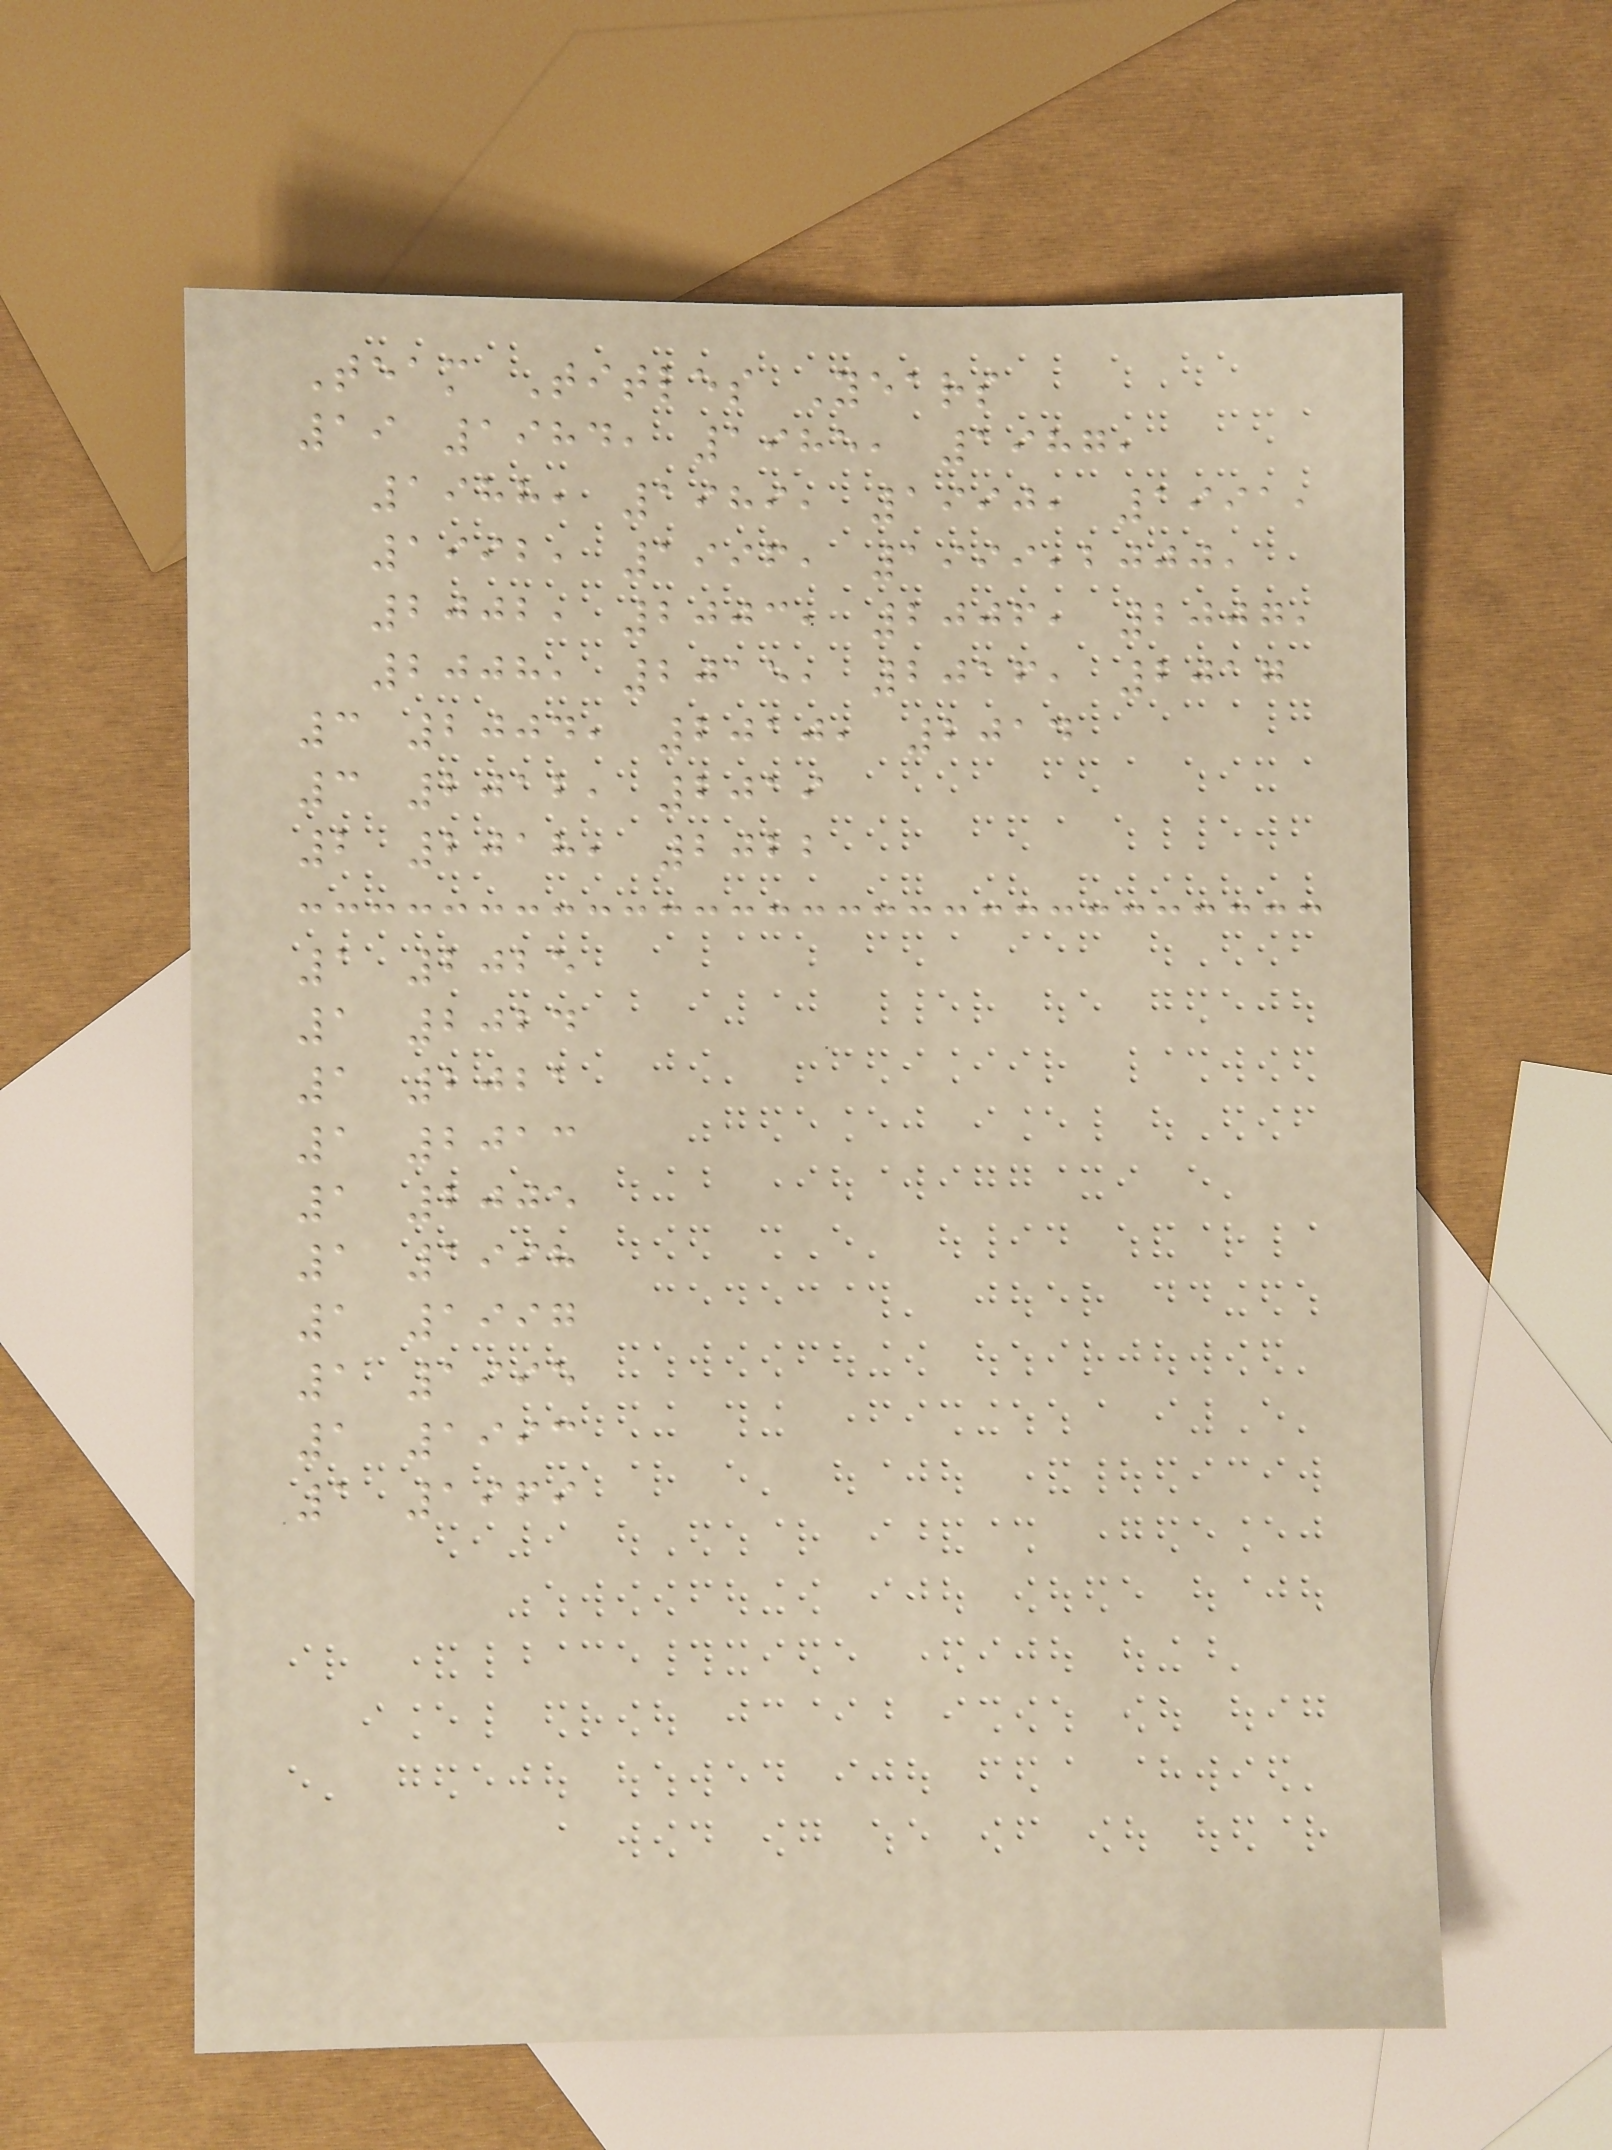Team Titles Years
19 1984, 1985, 1987,
1988, 1989, 1990, 1991,
1992, 1996, 1999,2000,
2002, 2003, 2006, 2007,
2008, 2015, 2016, 2017
3 2004, 2010, 2014
3 2012, 2019
2 2018, 2022
1 2025
1 2024
1 2021
1 2013
1 2005
1 1998
1 1997
1 1995
1 1993
1 1969
